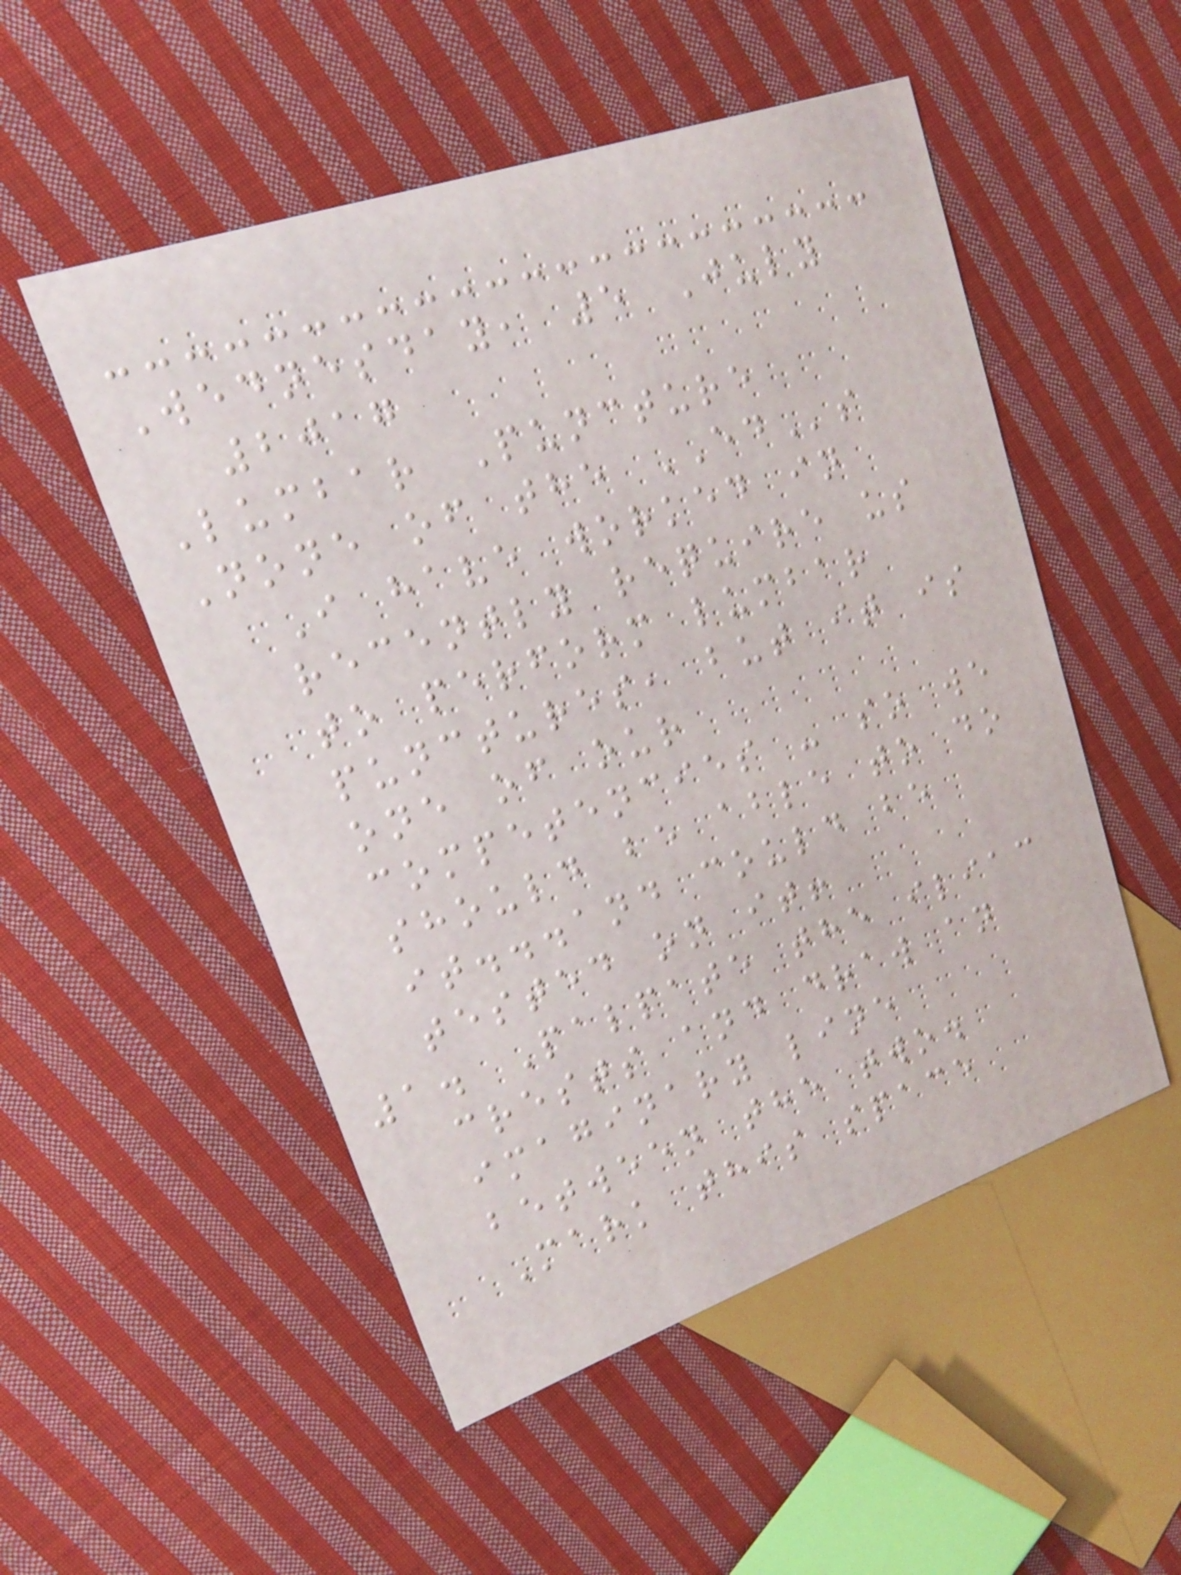Wednesday, 5 July
2017
Lumbar Puncture
None of the EDs
I have worked in
recently require us
to perform lumbar
punctures, but it is
one of our
competencies - so we
should be able to do
it...and could be
tested on it!
1. Palpate the iliac
crests and draw an
imaginary line
between the two.
Mark this space
